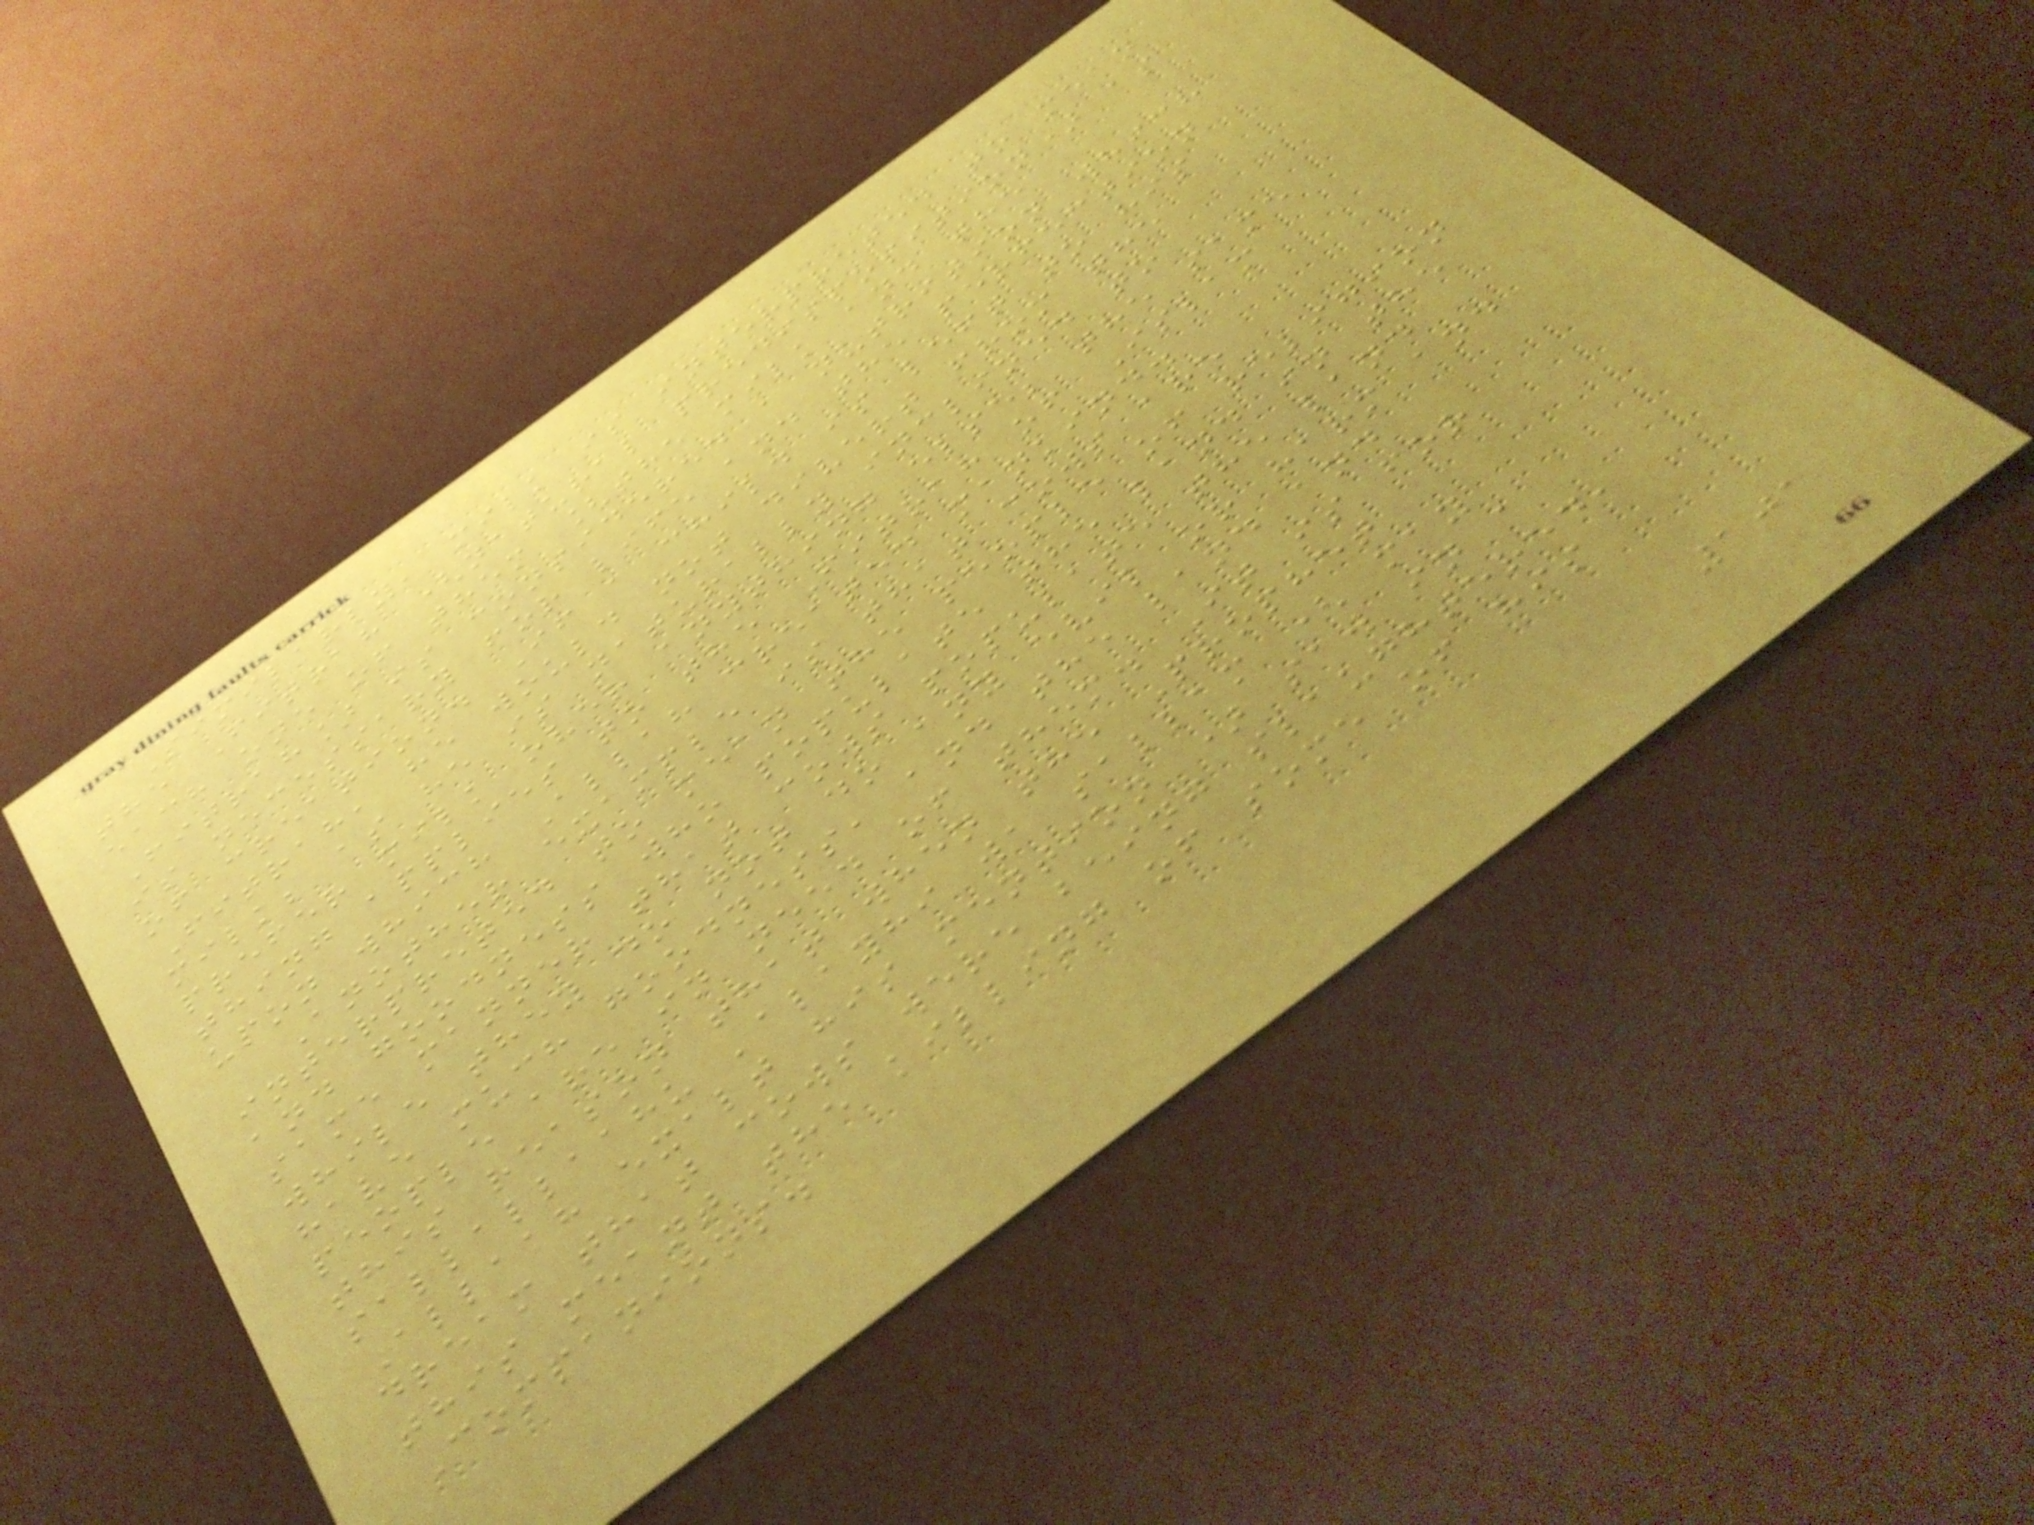Similarly, milk is interpreted to mean
the Fitrah (natural predisposition) as
each one of them [the milk and the
Fitrah] is considered a nutrition which
is necessary for life and the perfection
of creation. If a child is left to his
Fitrah, he would not divert from the
milk; as he is naturally inclined to
prefer milk over anything else; the same
thing applies to the Fitrah of Islam
upon which Allah created mankind.
Another example is that cows are
interpreted to mean the people of religion
and goodness who populate the land in the
same manner that cows populate the land
while they do not do any evil or harm and
have much goodness, and the land and
people are in need of them. It is for
this reason that when the Prophet
sallallaahu 'alayhi wa sallam ( may
Allaah exalt his mention ) saw in a
dream that cows were being slaughtered,
this meant the killing of some of his
Companions.
101
